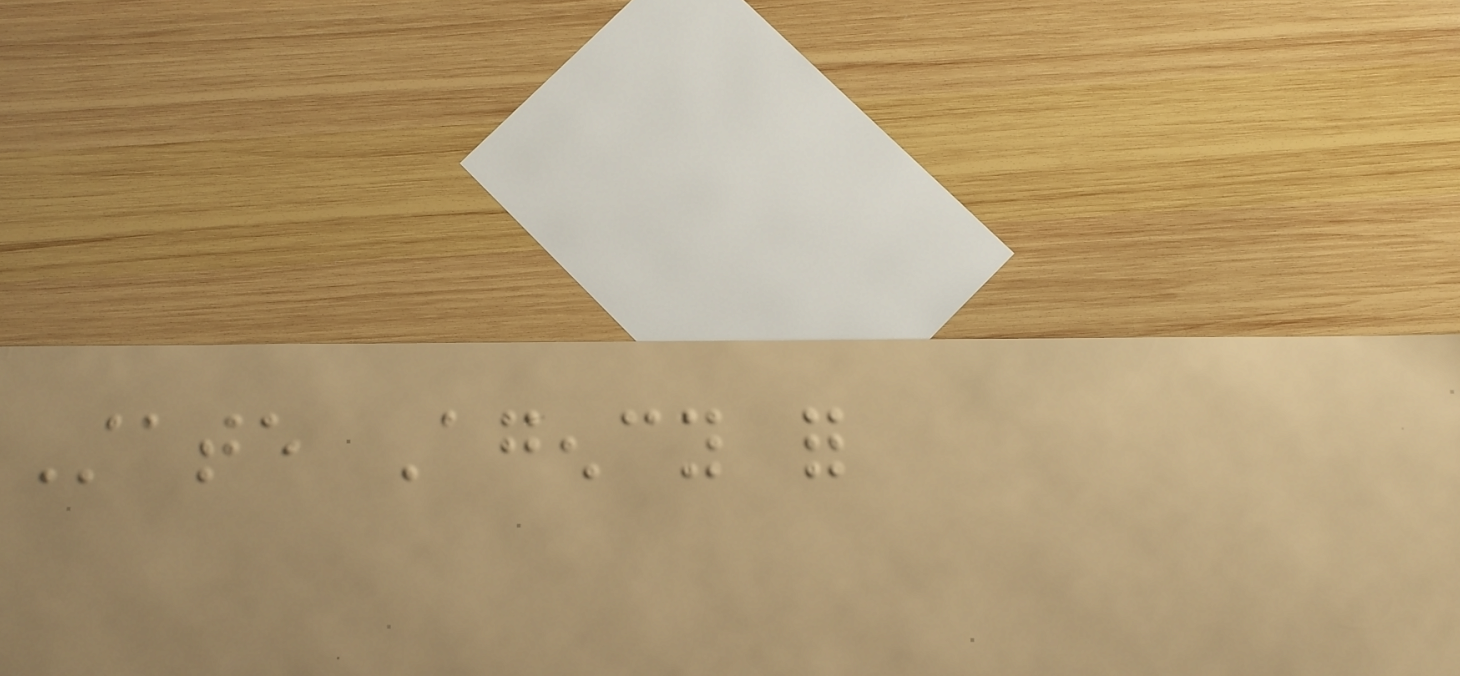State Agency for
